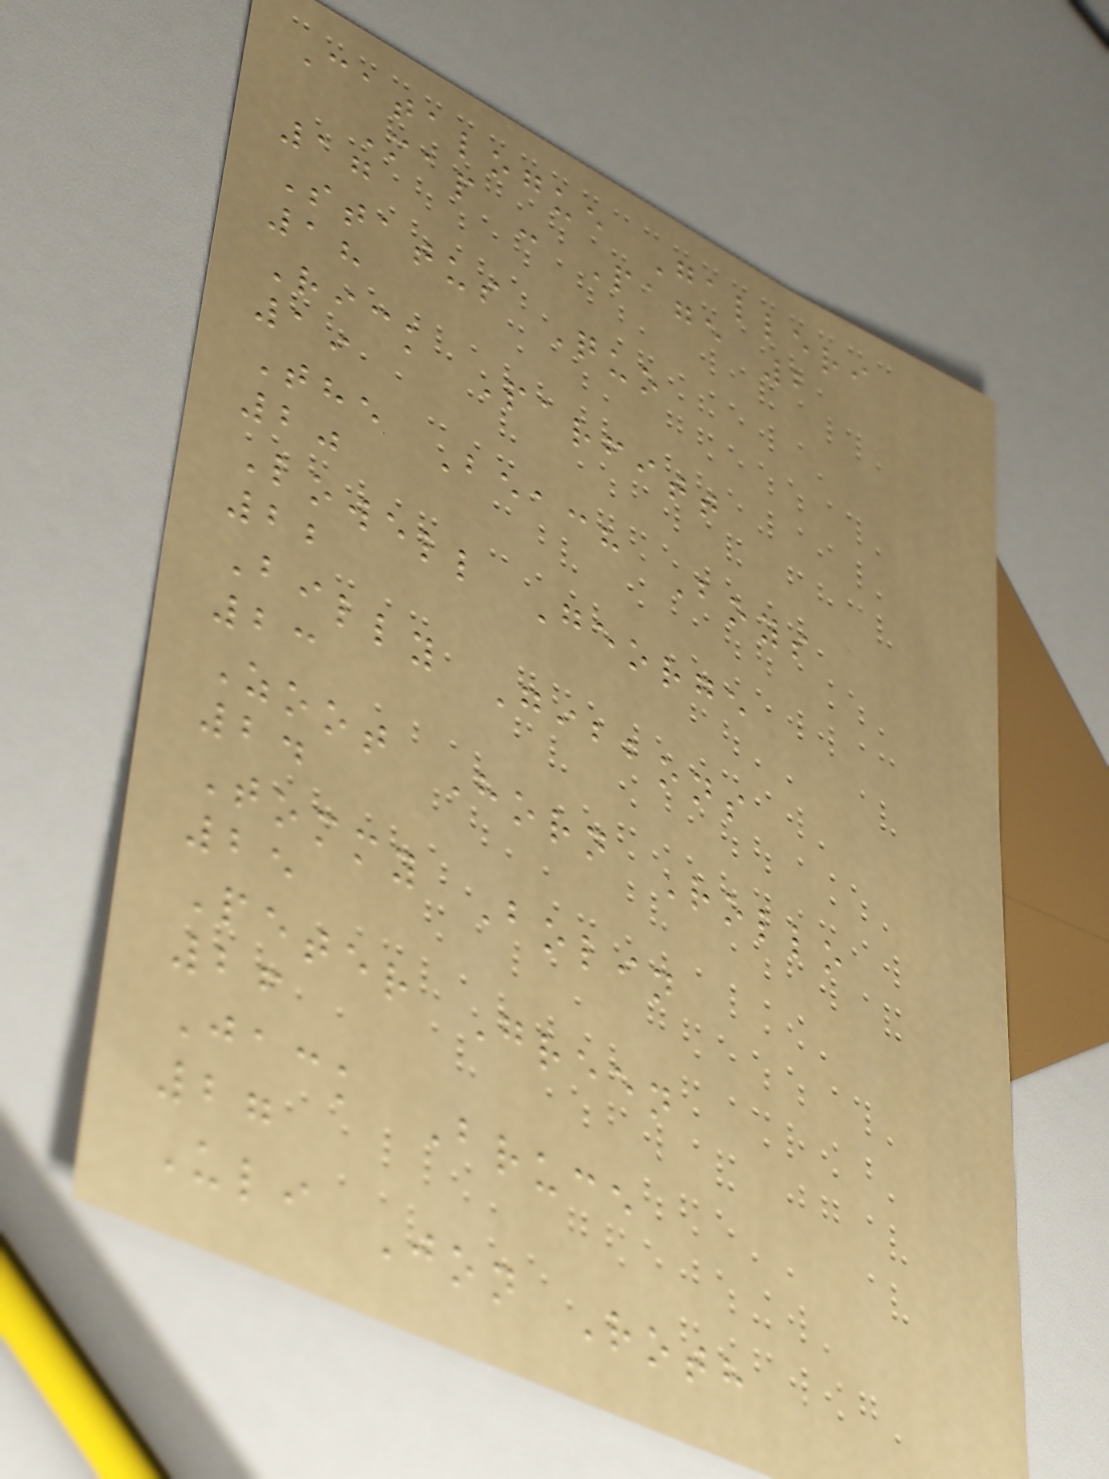Catalogue Galleri
Map - Page 2
17
Status Quo
18
Rick Parfitt
19
The Beach Boys
20
Lowell George
22
Billy Gibbons
23
Zoot Horn Rollo
24
Tommy Bolin
25
Peter Green
26
Jack Bruce
27
Uli Jon Roth
